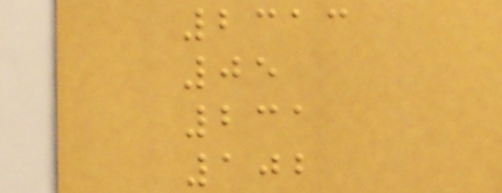2313
05
231
102
